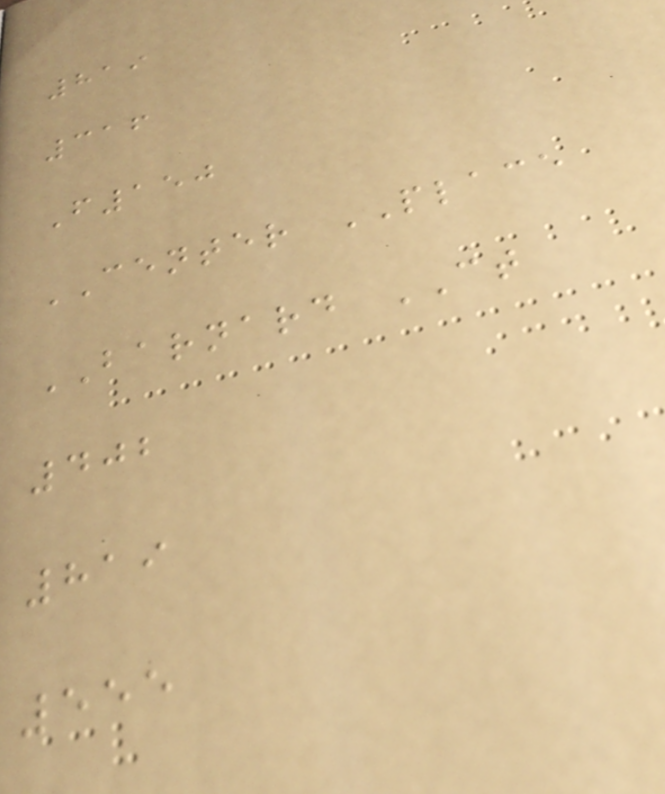819
316
F150
CENTER PLACE
BARNARD CT
402
819
555
